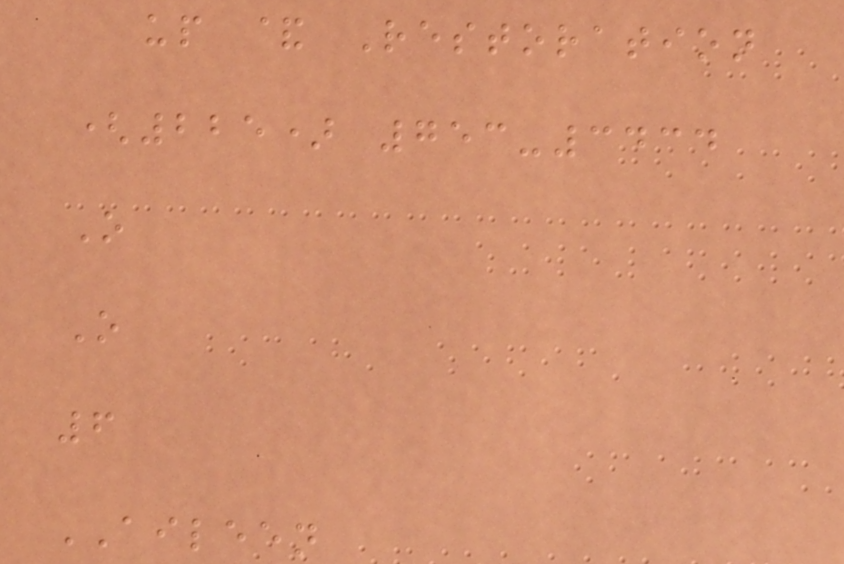up & Restoration
(225) 753-3434
O
O
6
AILEEN
